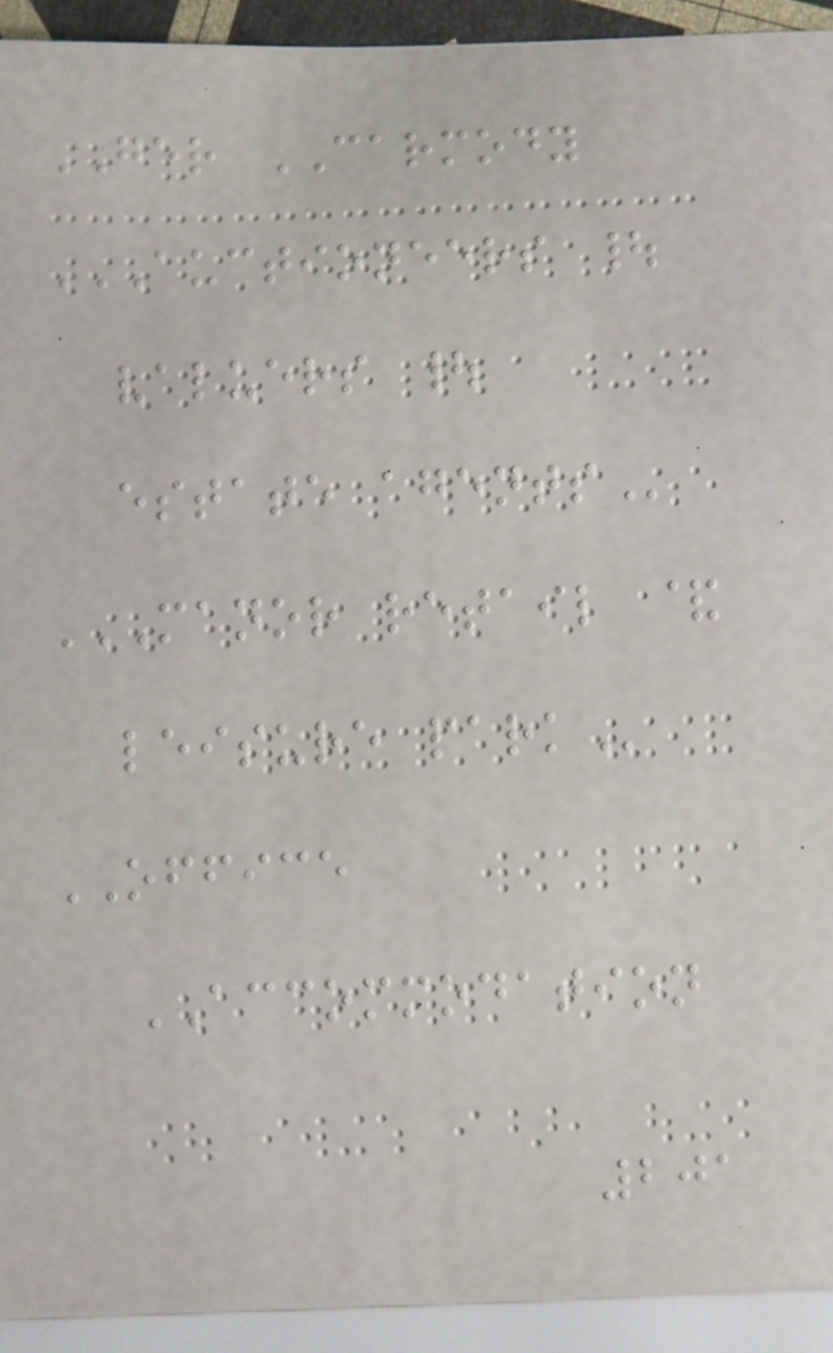GER CARMODY
AUCTIONEERS |
VALUERS |
ESTATE AGENTS
MANOR RETAIL &
LEISURE PARK
OFFICE
ACCOMMODATION
201
